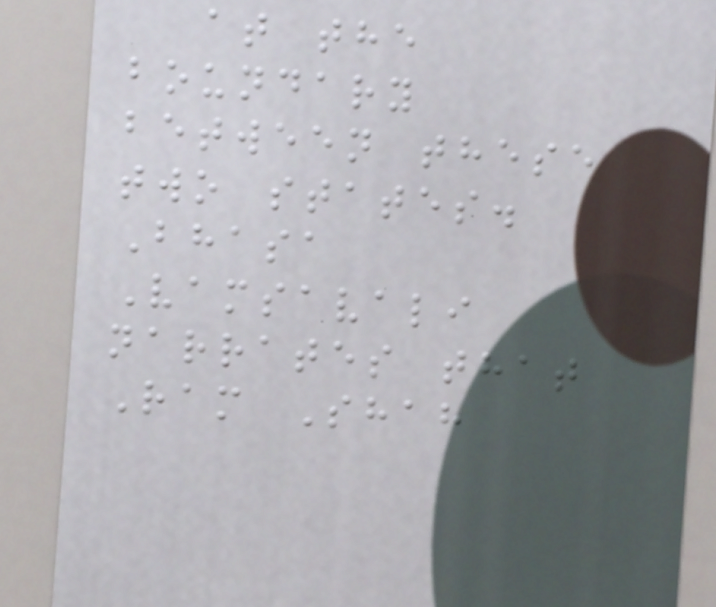at the
boundary
between these
two states.
Bhasa
Vamsavali
narrates that
Ram Shah
